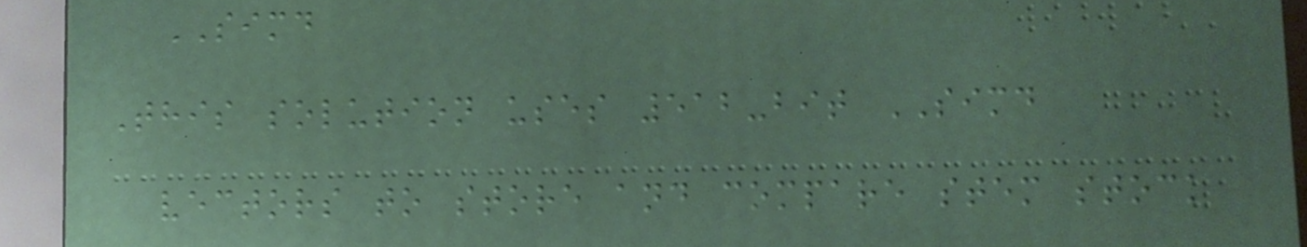SIMD
This solution uses 512-bit SIMD
vectors to store and compare stem stock
